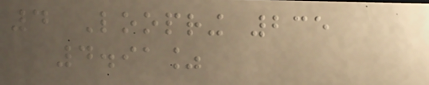4 Loopring 235
4.91%
